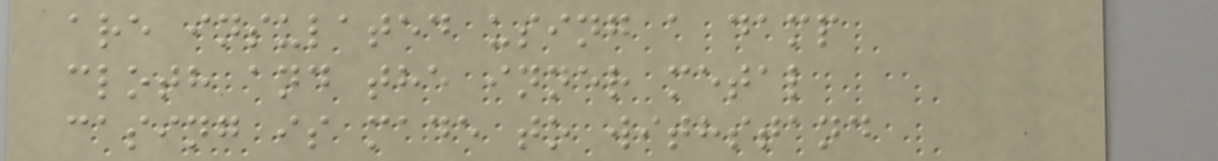are insulated using a damp
cloth and the inner metal
casing is made to withstand
